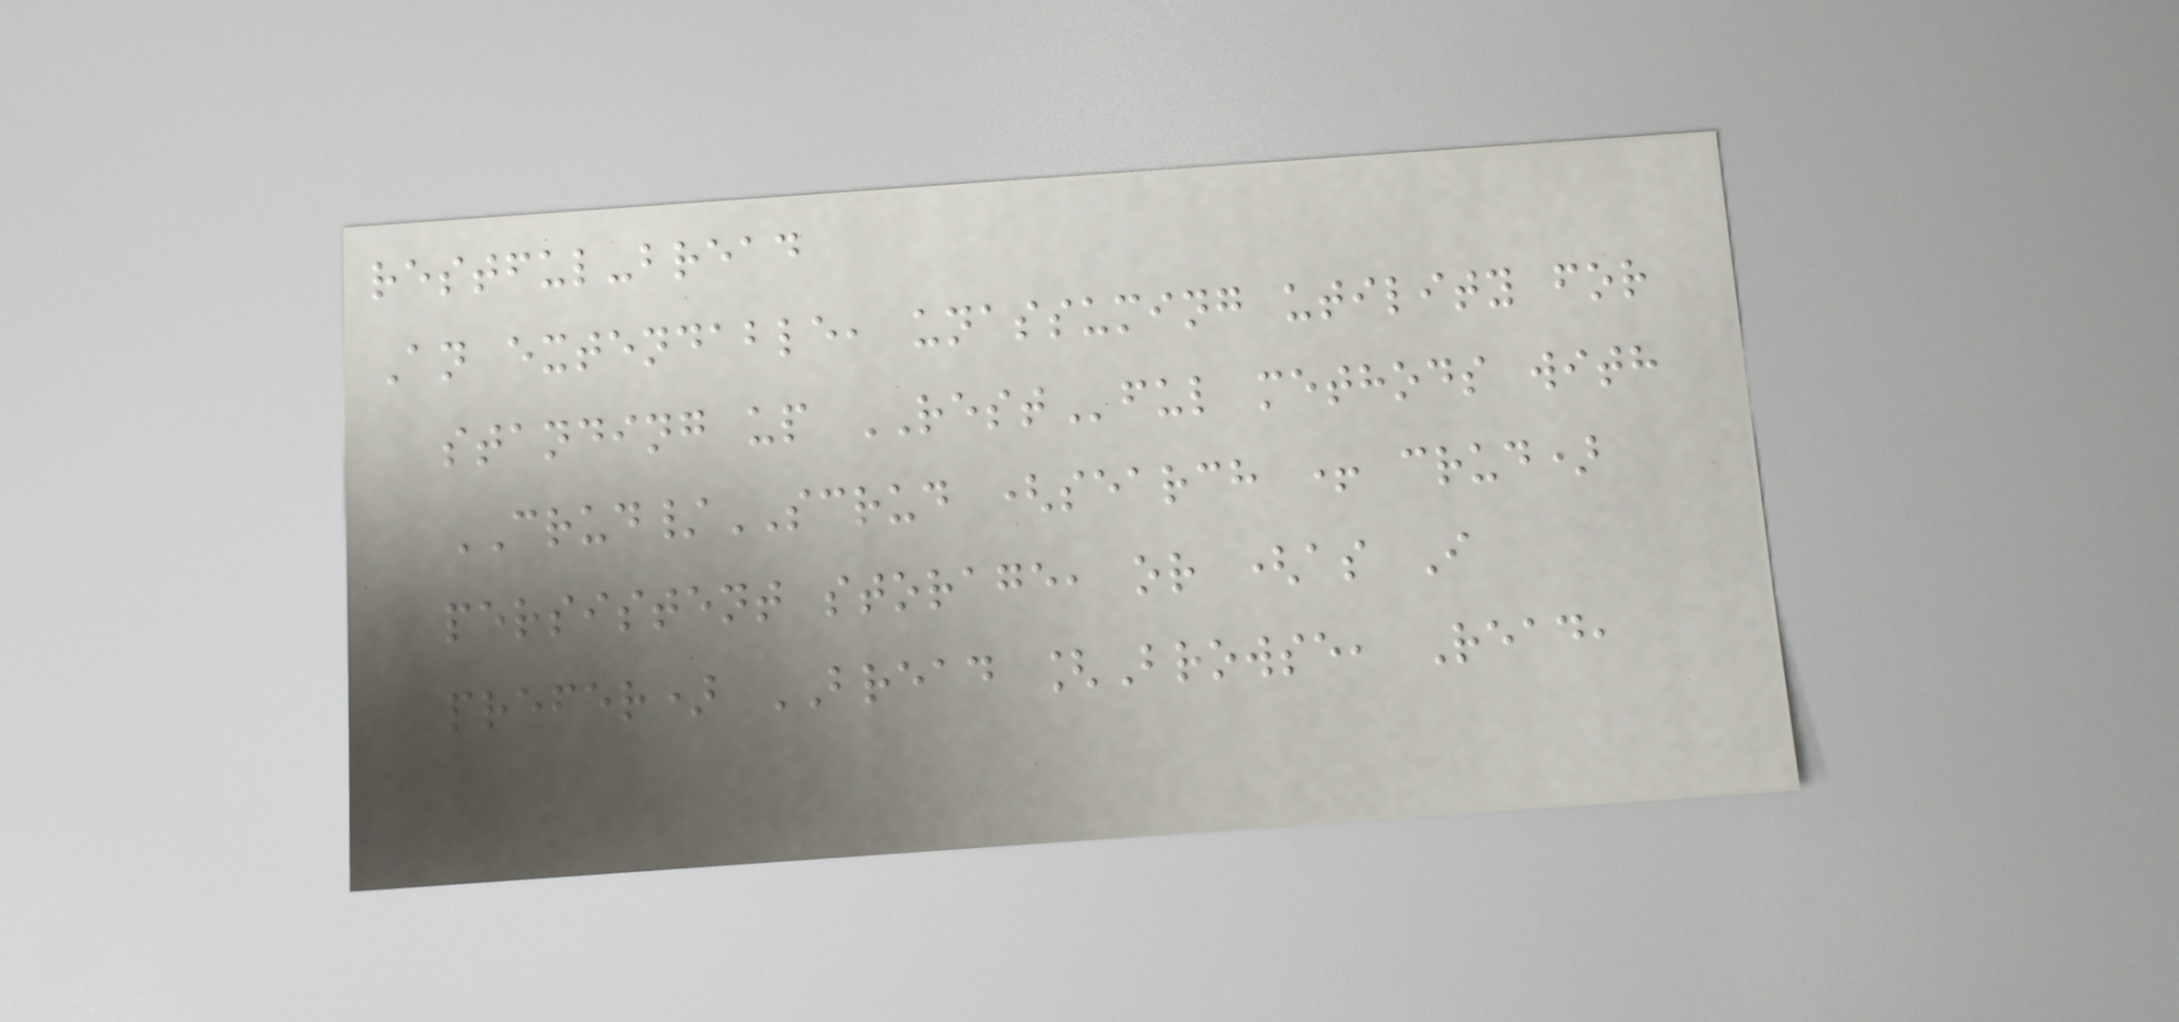restful-bread
An extendable, unassuming utility for
standing up RESTful methods with
CRUD/SCRUD (search + crud)
persistent storage, or (as I
prefer) BREAD [Browse, Read,
